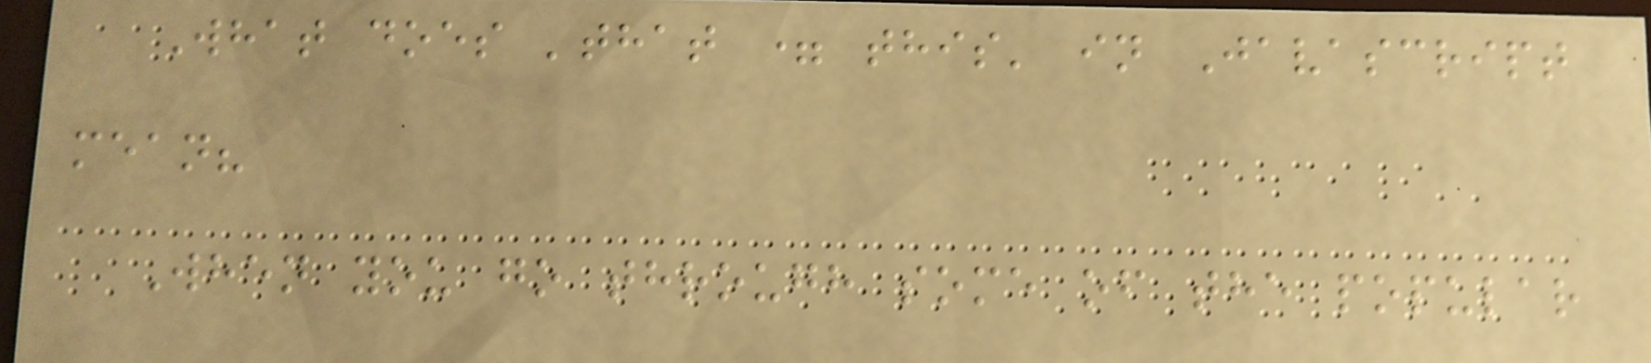What does 'that = this' in Javascript
mean?
When you go through some of the popular
